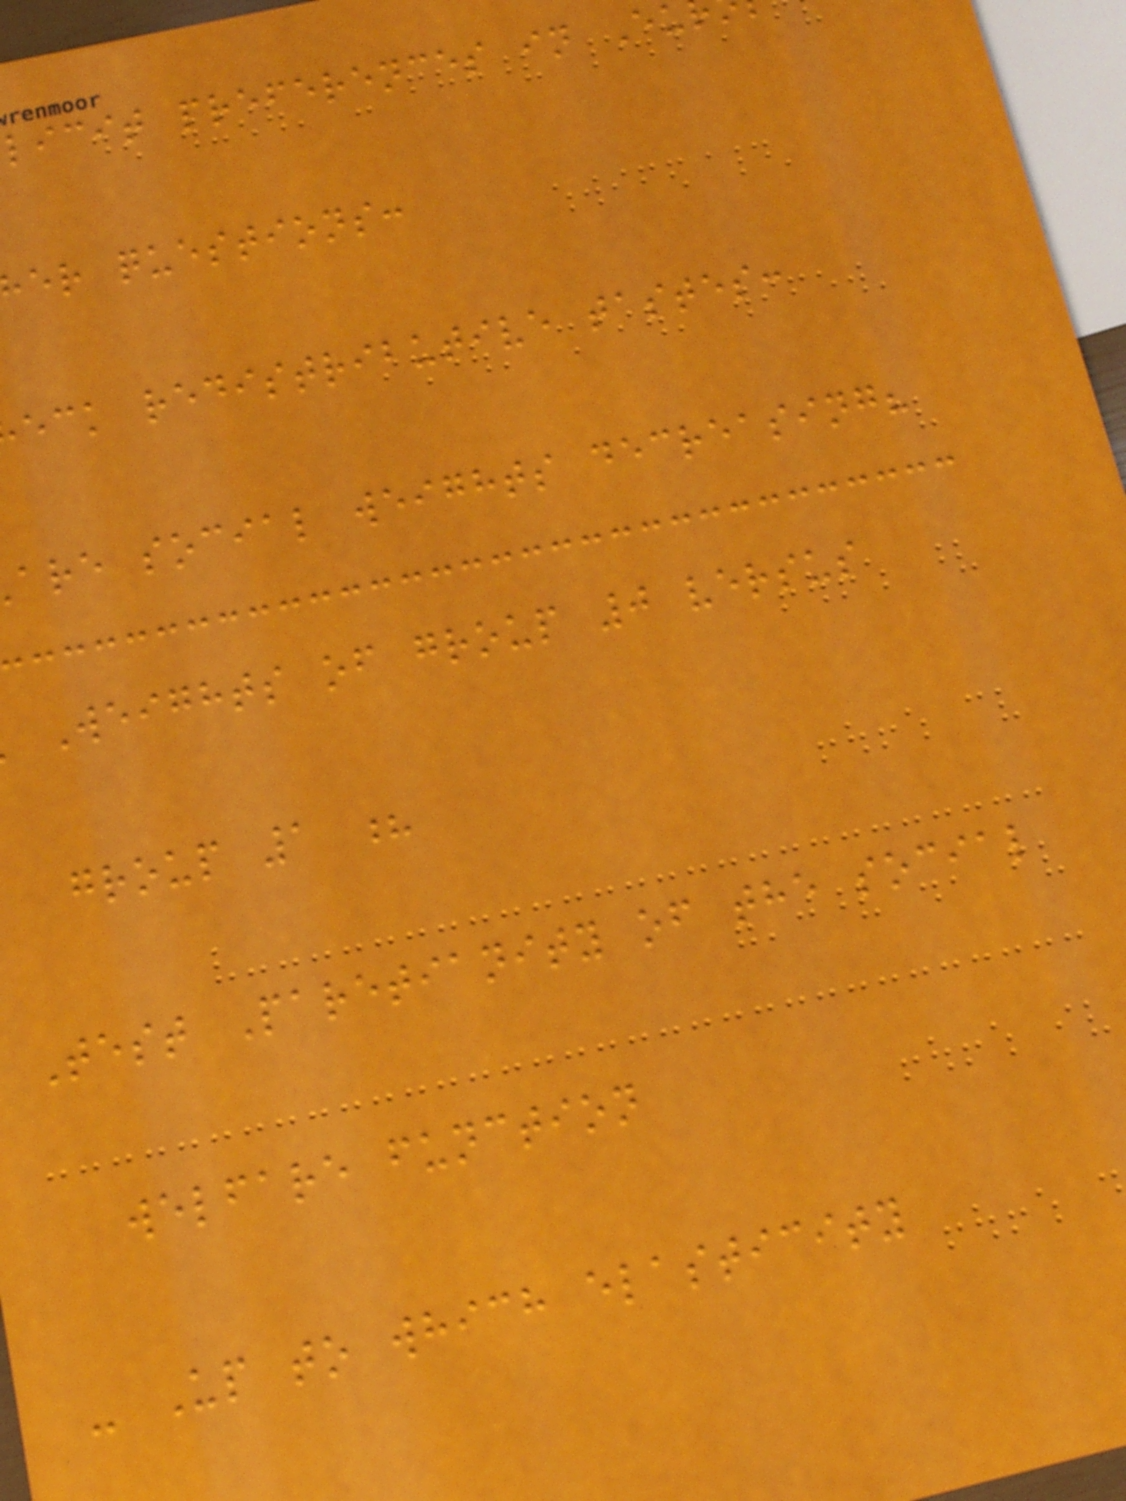licit preferences in Eu
er questions:
eck redistributive tastes:
are social weights decreasing?
Weights of group 0 versus
group 1 ?
Test Paretianity of the social
welfare function
- Up to which elasticity
